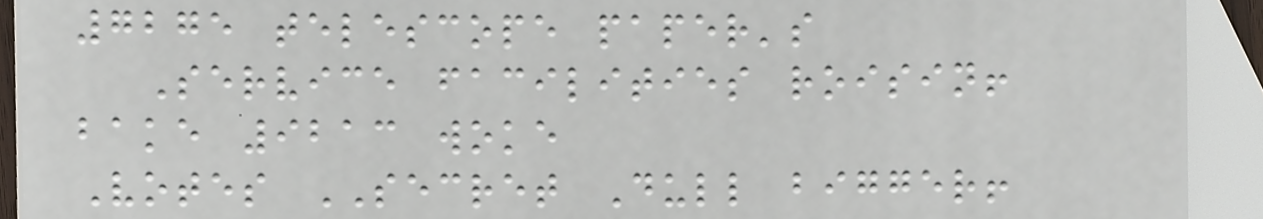7275 telescope paper's
Service facilities roisin!
bake 9213 woke
Votes SECRET Dull bigger!
